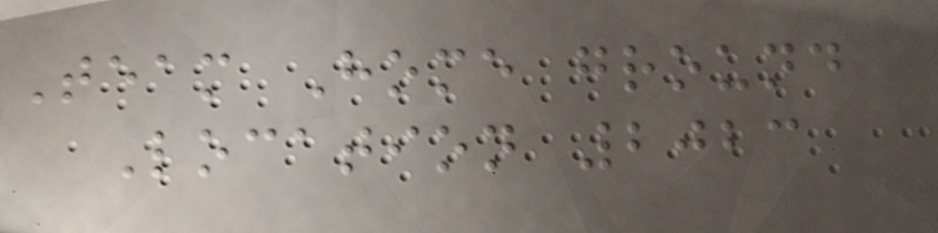Team Home ground
Location 2023
